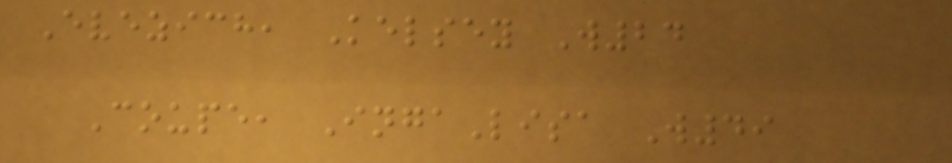Evezich, Kelsey W24
Coupe, IngaLisa W49
